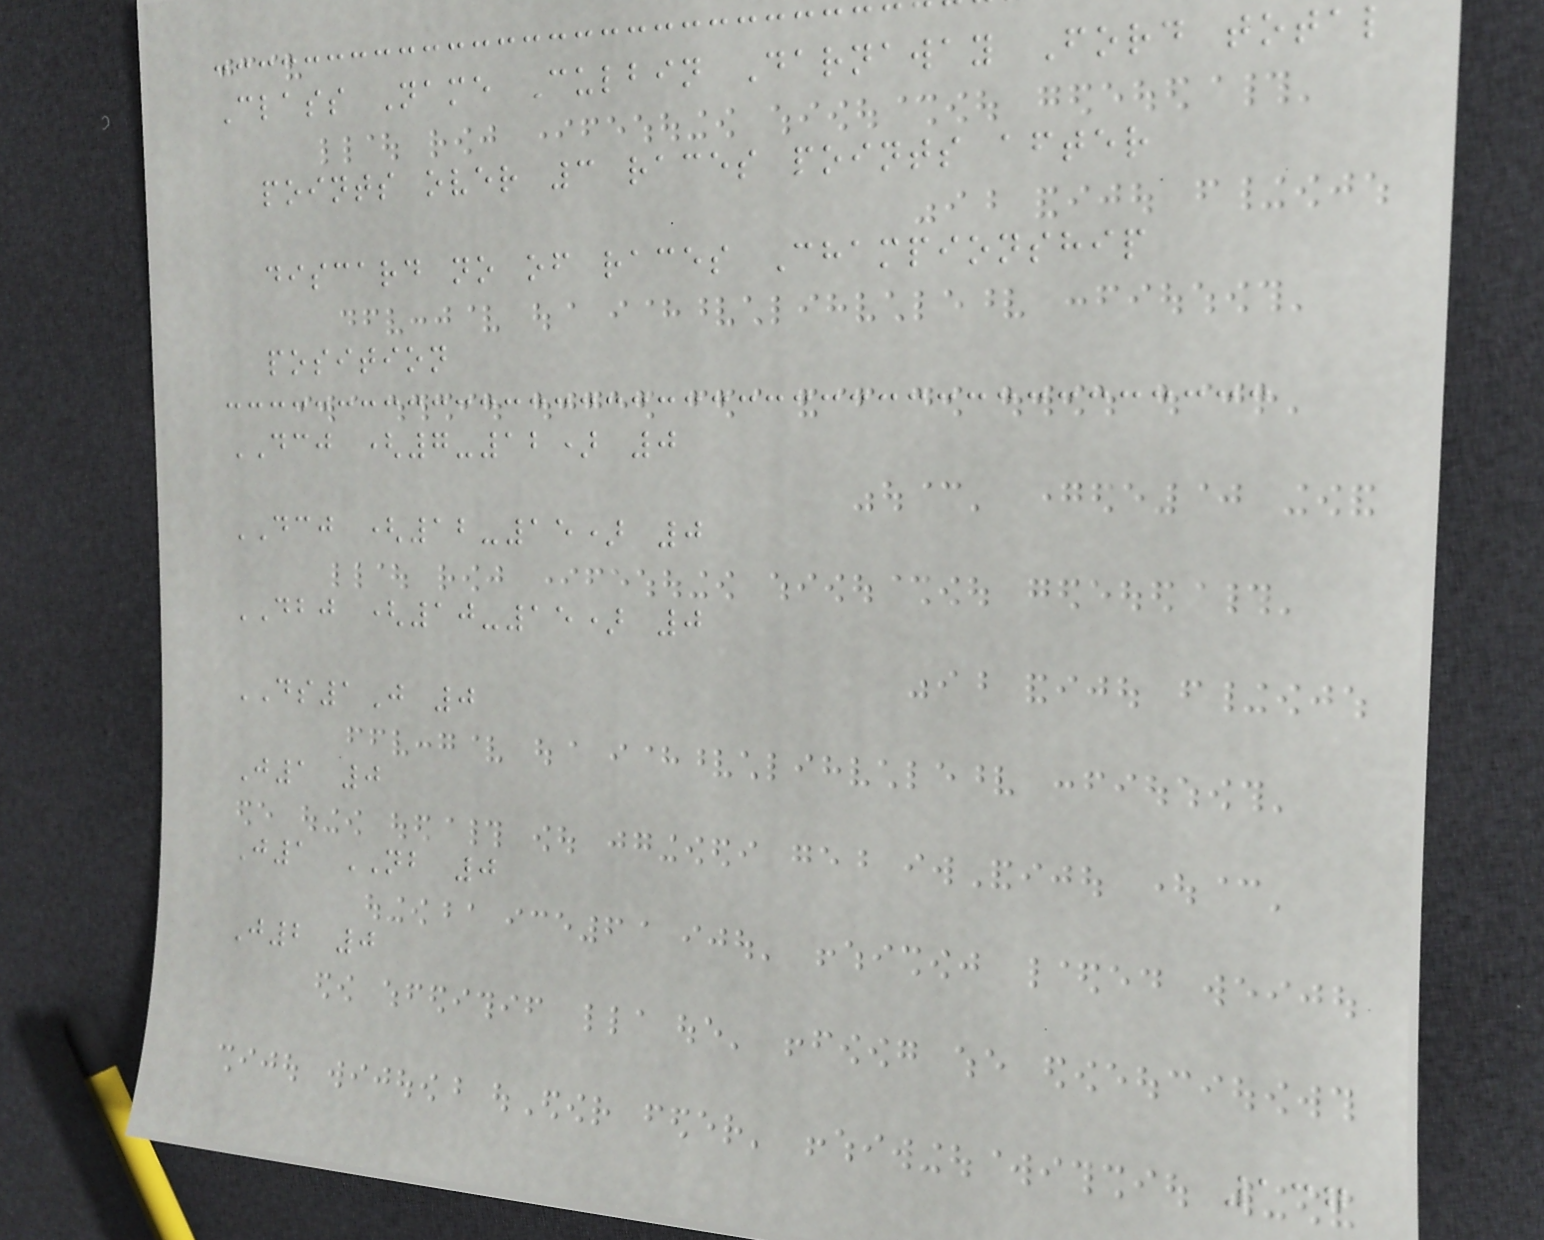Class Name Culbin Darnaway Ford total
points over 3 races points after
discard no of races Championship
position
DCJ (7-12) 0
DCJ (12-15) 0
DBJ (10-15) 0
DS1J 0
J1 0
J1 NB 0
J2 0
137
